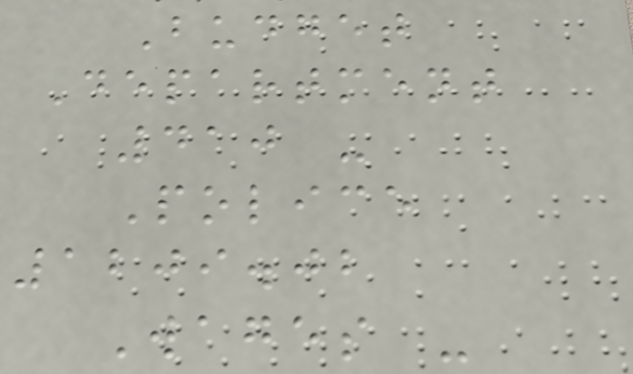Budget
Department
410 -
Police
1209.02
Wages -
